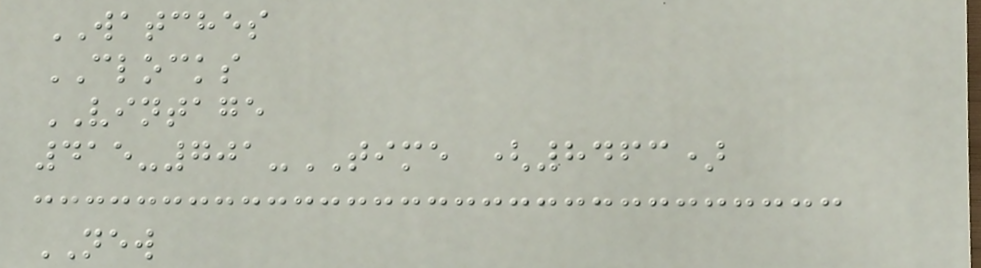WATCHES
CLOCKS
VINTAGE
415-701-TIME (8463)
NEW
